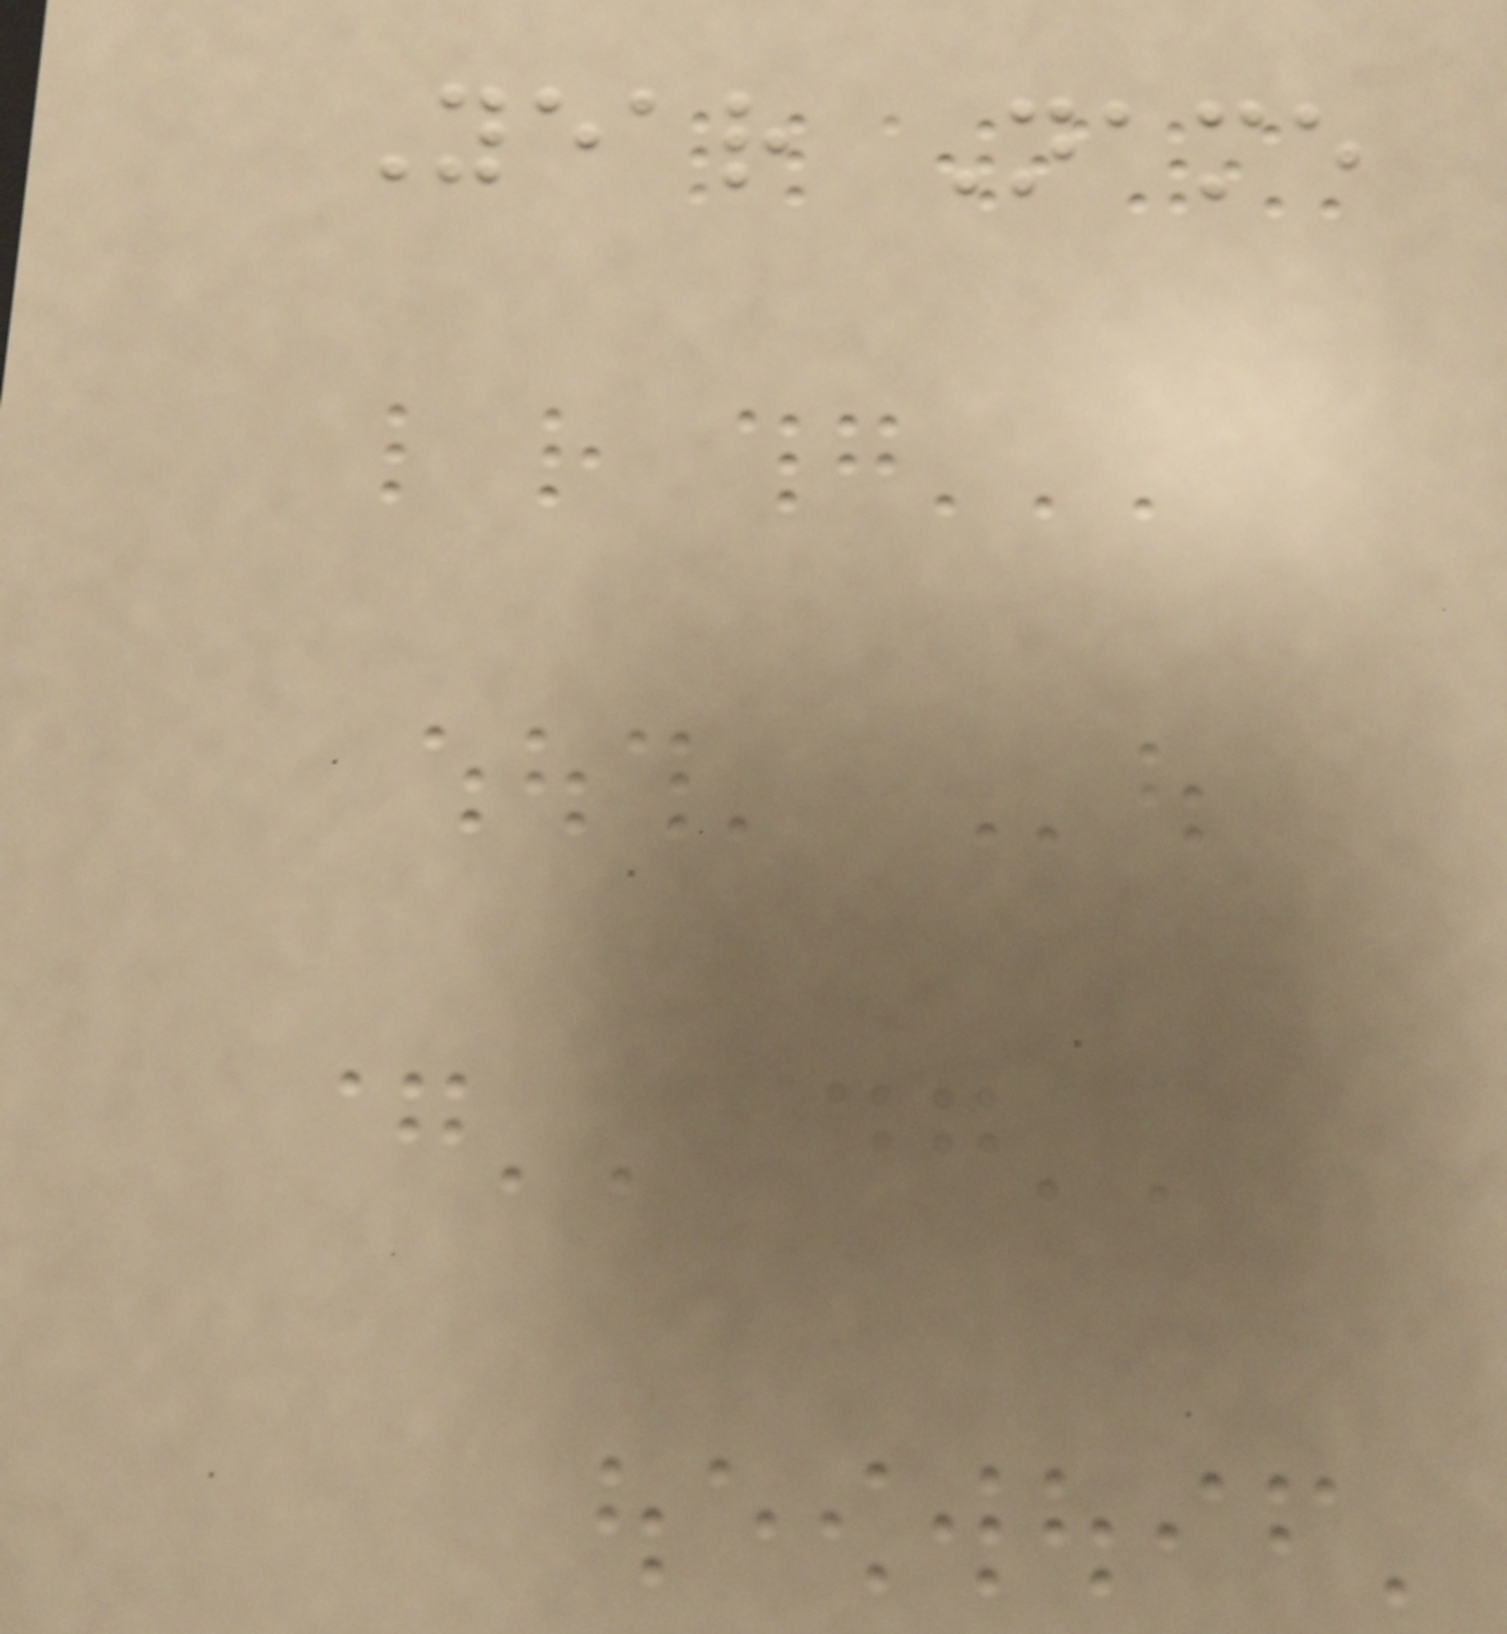Year Name
